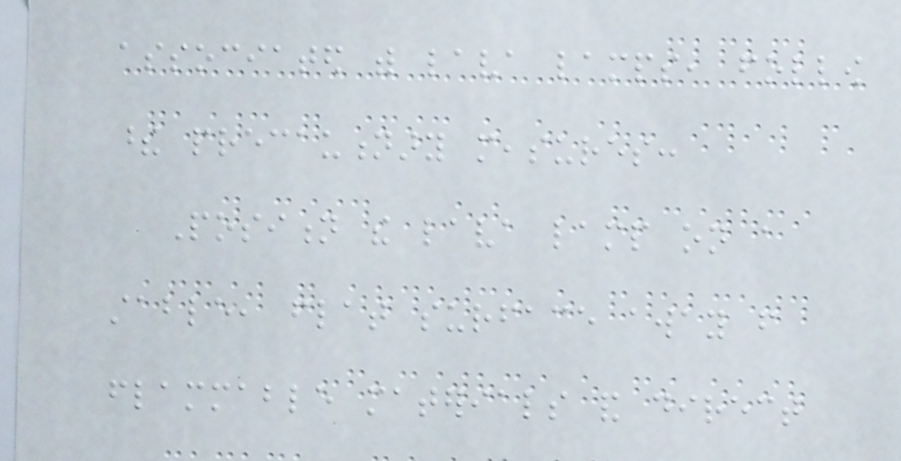associated with lava lamps, follow
these precautionary measures:
Position the lava lamp on a
stable, flat surface away from
flammable materials and direct
